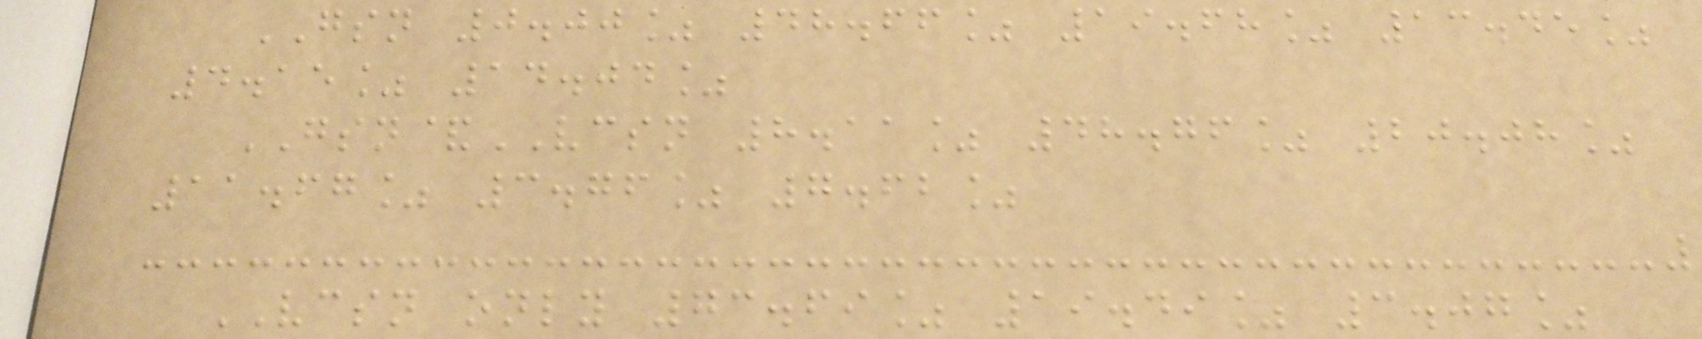GSN 0.00% 48.66% 19.68% 13.45%
4.15% 14.04%
GSN&VCSN 8.11% 48.76% 20.08%
11.67% 3.76% 7.62%
VCSN only 73.69% 19.49% 3.07%
